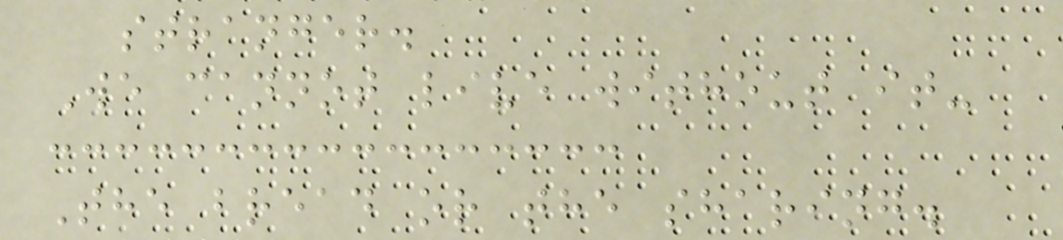stranger.
We cannot live without it-
The bread or the sharing.
